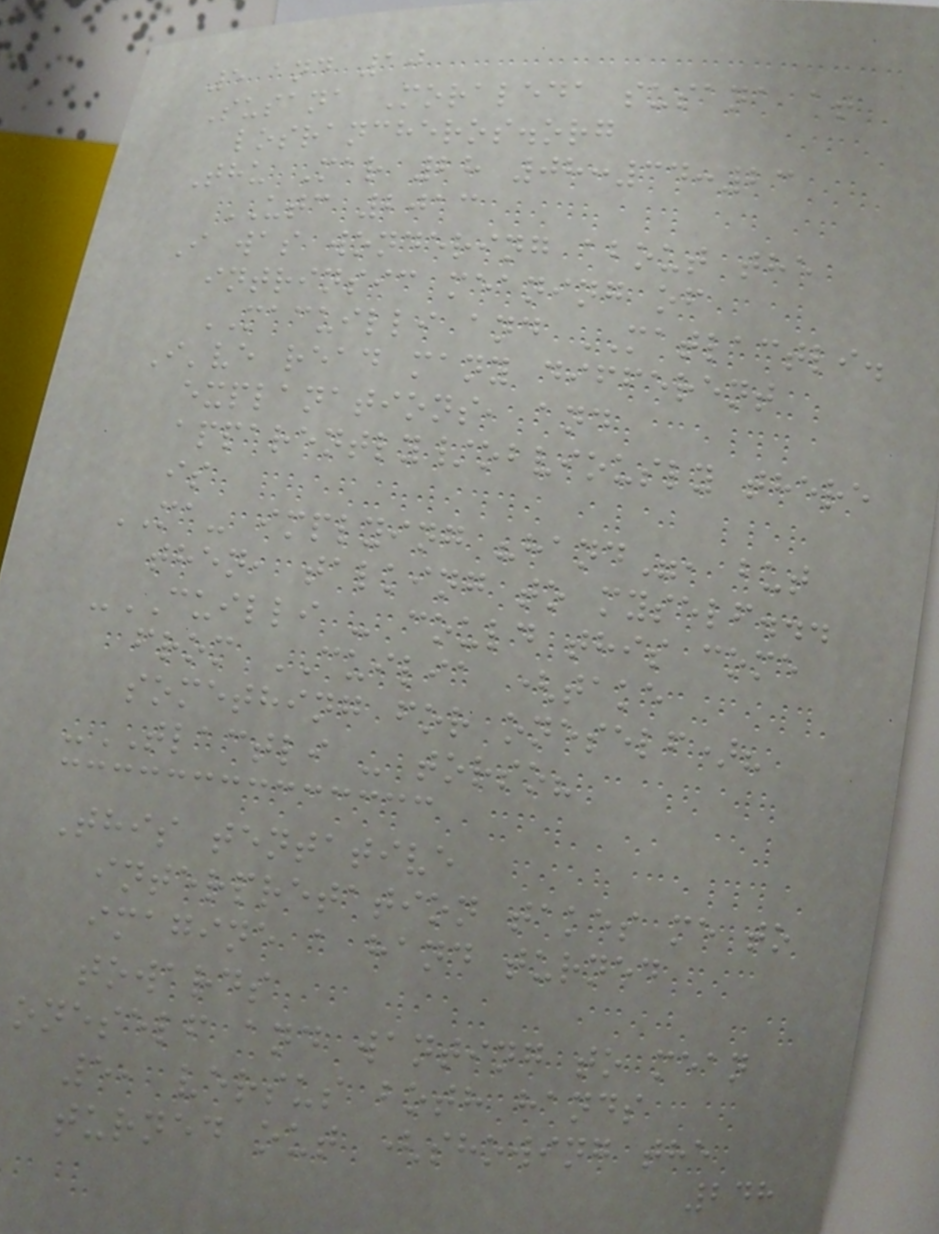5 and 10
Susana Moraleda susana at
losrancheros.org
Thu Mar 28 08:34:23
UTC 2013
I was wondering about the
intrinsic meaning of
MACUILLI and MATLACTLI.
I've read many different
explanations, and
apparently/obviously there
is
MA- implying "hand", but
then, talking to myself...
-CUILLI - could this come
from CUILIA (take
something for oneself)?
-TLACTLI - torso?
This tentative
interpretation takes me to
imagine a hand turned
towards
oneself and wanting to mean
5, versus both hands
turned out (showing the
248
